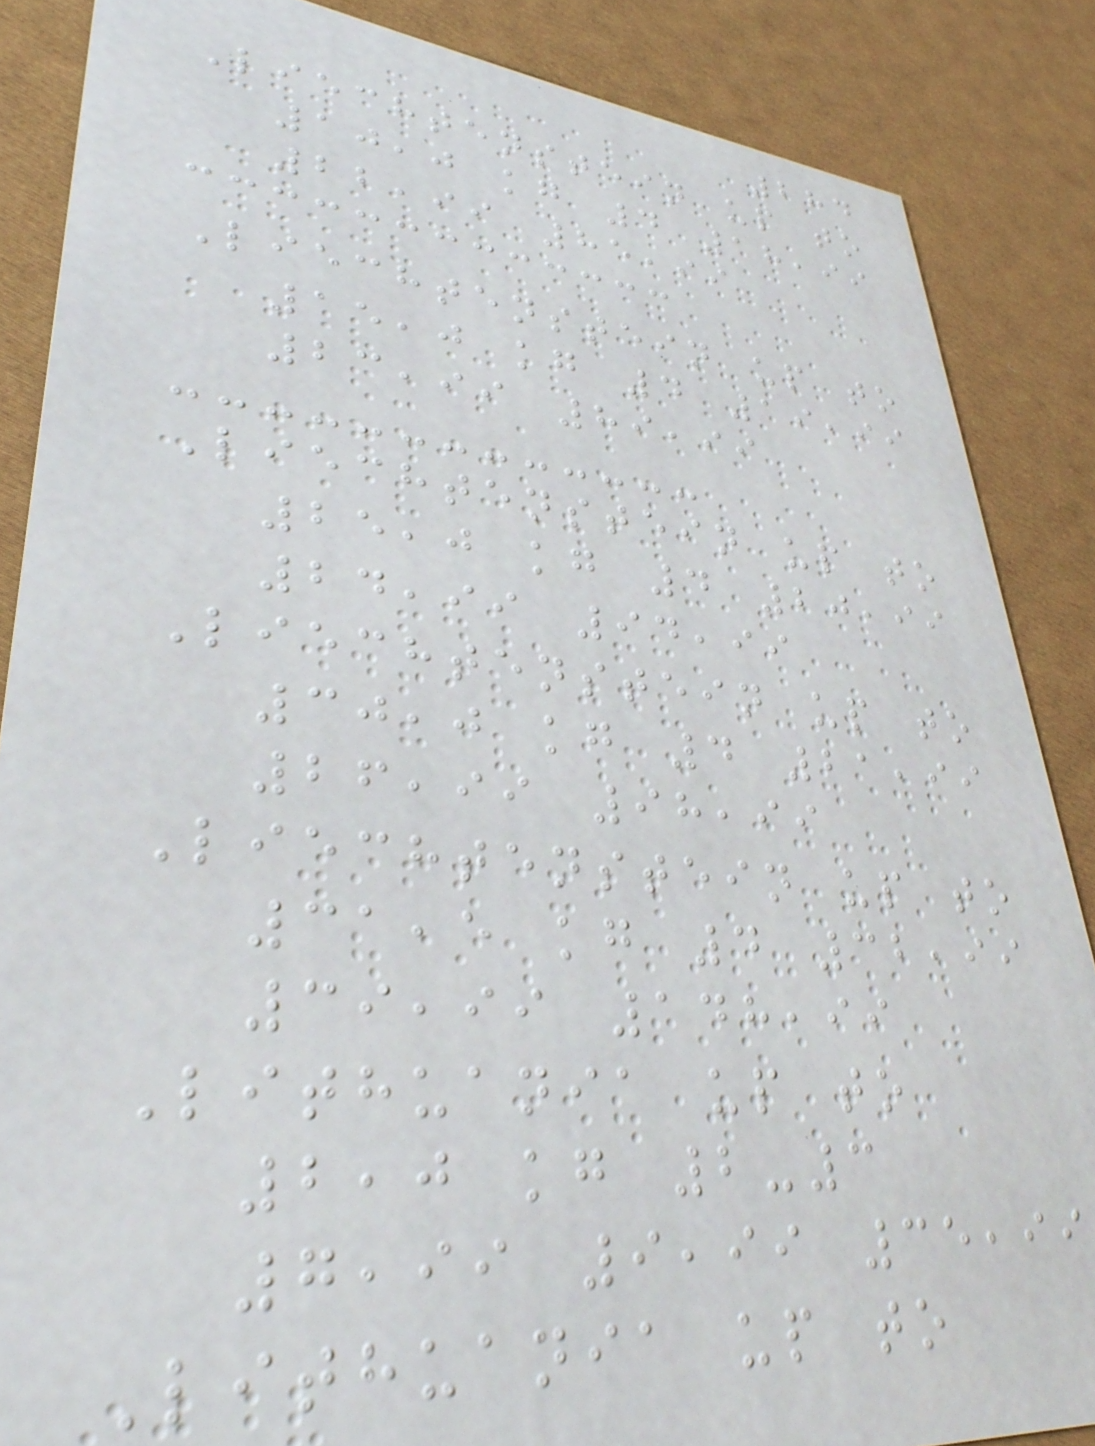284
Liechtenstein up to
10,0 kg 4 18,99
22,99 85,99
Liechtenstein up to
15,0 kg 4 19,99
23,99 89,99
Liechtenstein up to
25,0 kg 4 20,99
24,99 94,99
Liechtenstein up to
30,0 kg 4 21,99
26,99 98,99
Liechtenstein up to
31,5 kg 4 32,99
39,99 148,99
Lithuania up to
2,0 kg 2-3
7,99 9,99 35,99
Lithuania up to
